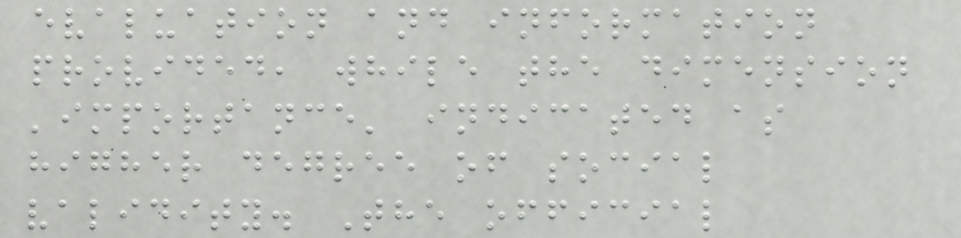evaluation and information
provided, while the dimension
'importance' indicated as
higher degree of social
validity. The official
